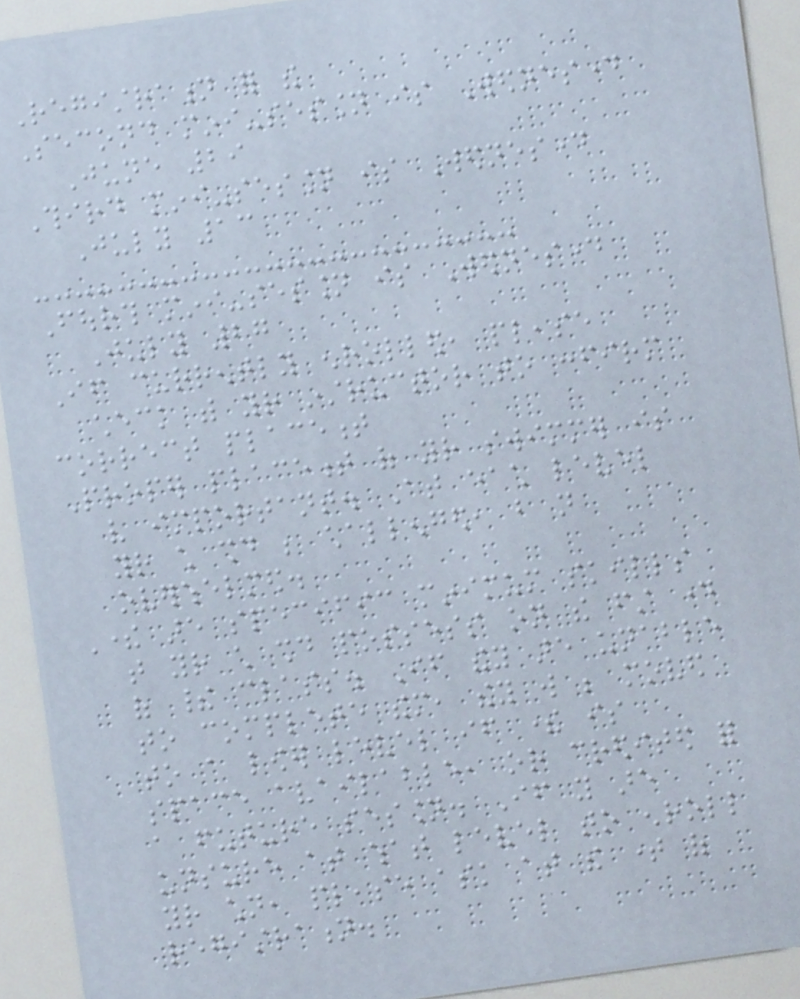Registration for the
Second mini-session is Wednesday
June 29
Third mini-session is Wednesday
July 13
Fourth mini-session is Wednesday
July 27
If currently enrolled, please
check with your instructor to confirm
correct placement
Proper placement of your swimmer is
very important. At each level
your child should be challenged, but not
overwhelmed.
There are specific minimum skills
that your child should possess on the first day
of their class. If they are unable
to complete them, they will be moved
to a lower level if there is
space available, or credited for
a future session. If you are
unsure at what level to enroll
your children, please ask at the time of
registration.
